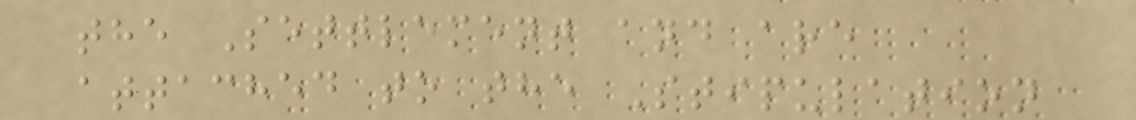the Settlement and are
attached to the Stipulation
